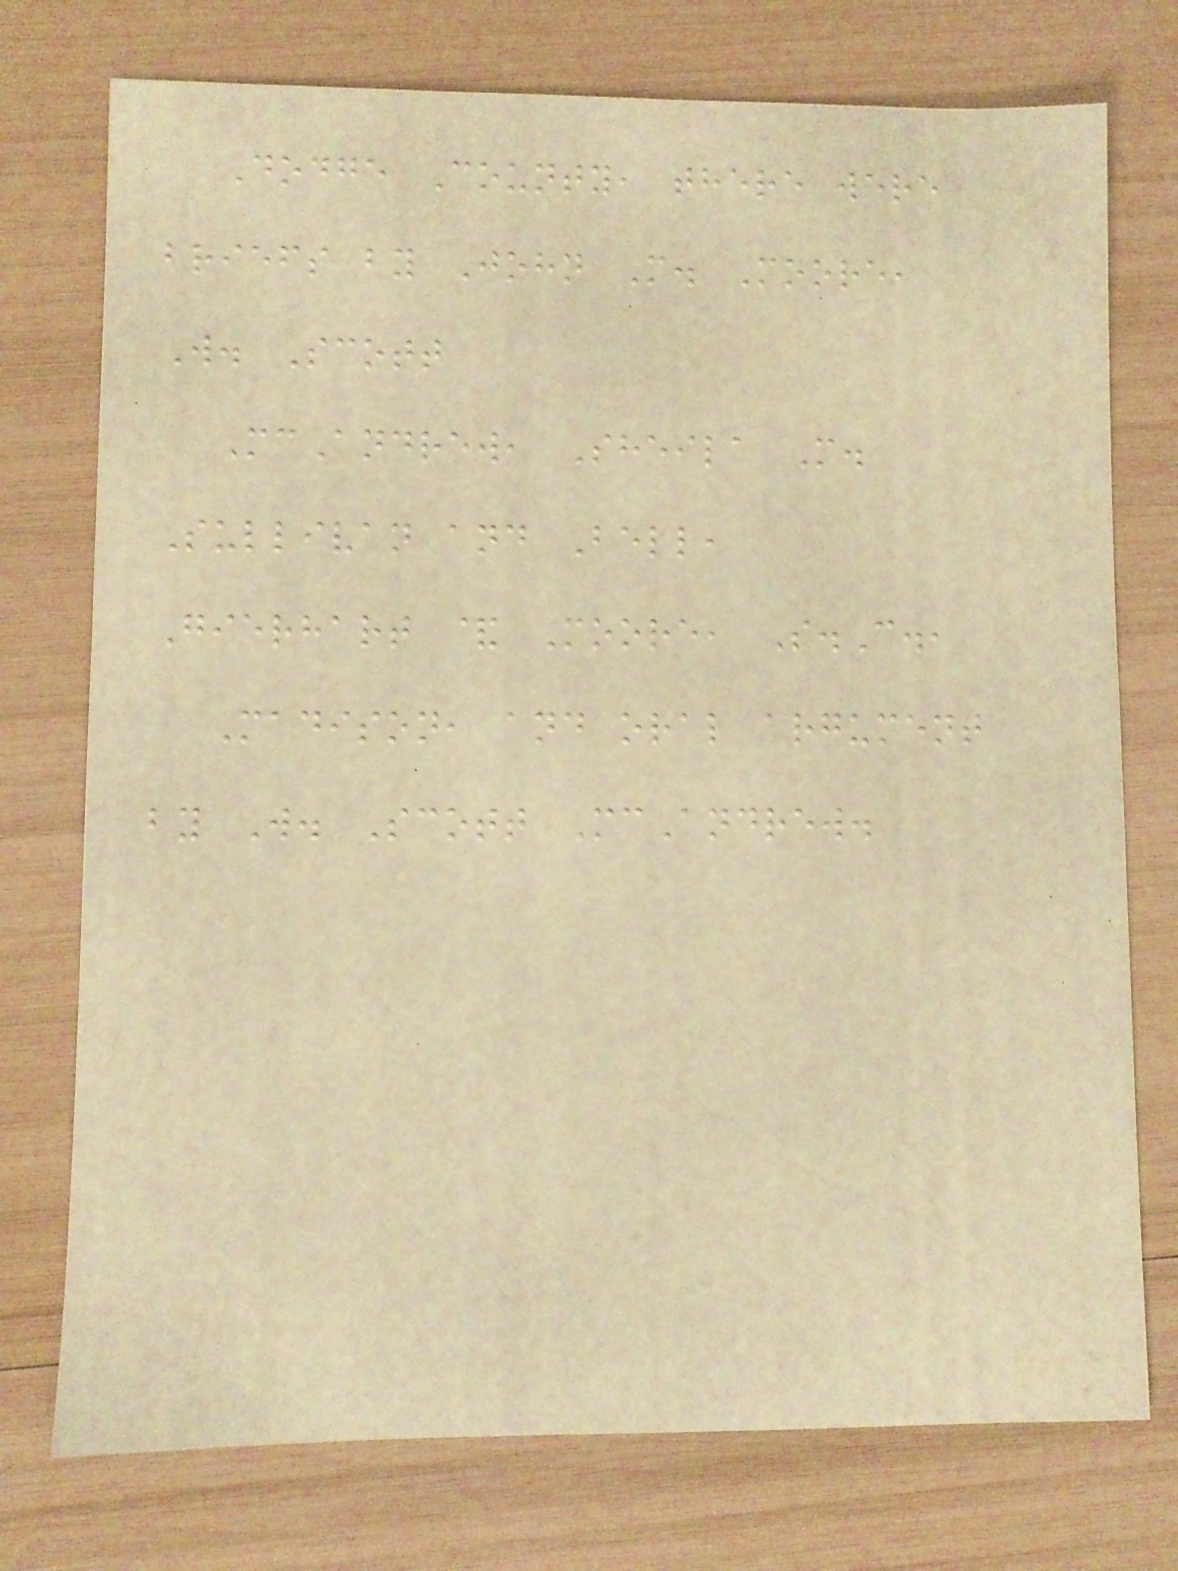Dodge County, there were
briefs by John M. Moore,
W. Scott
McAndrew, Sheila M.
Sullivan and Bell,
Gierhart & Moore, S.C.,
Madison, and oral argument
by W. Scott McAndrew.
